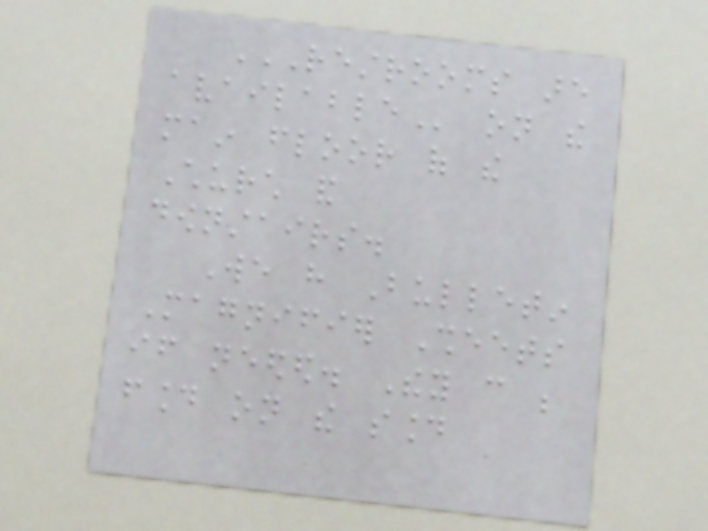RESTROOMS ARE
AVAILABLE on the
main floor of the
Church and
downstairs.
We have Bulletin
Magnifier Sheets
if needed. They can be
found on the sound
